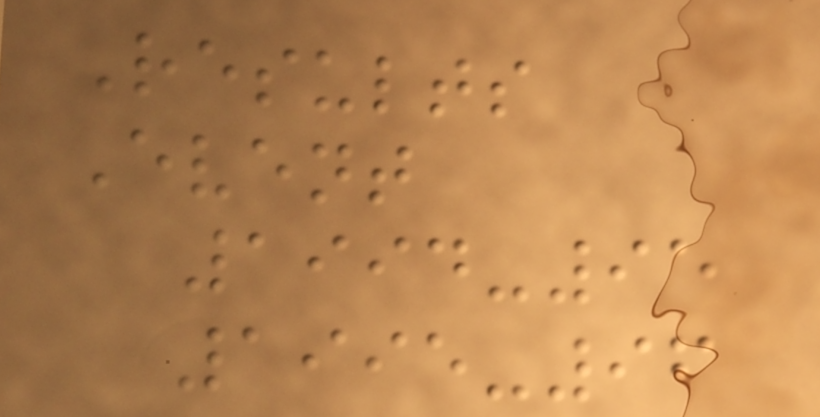Results
Event
1994-95
1995-96
